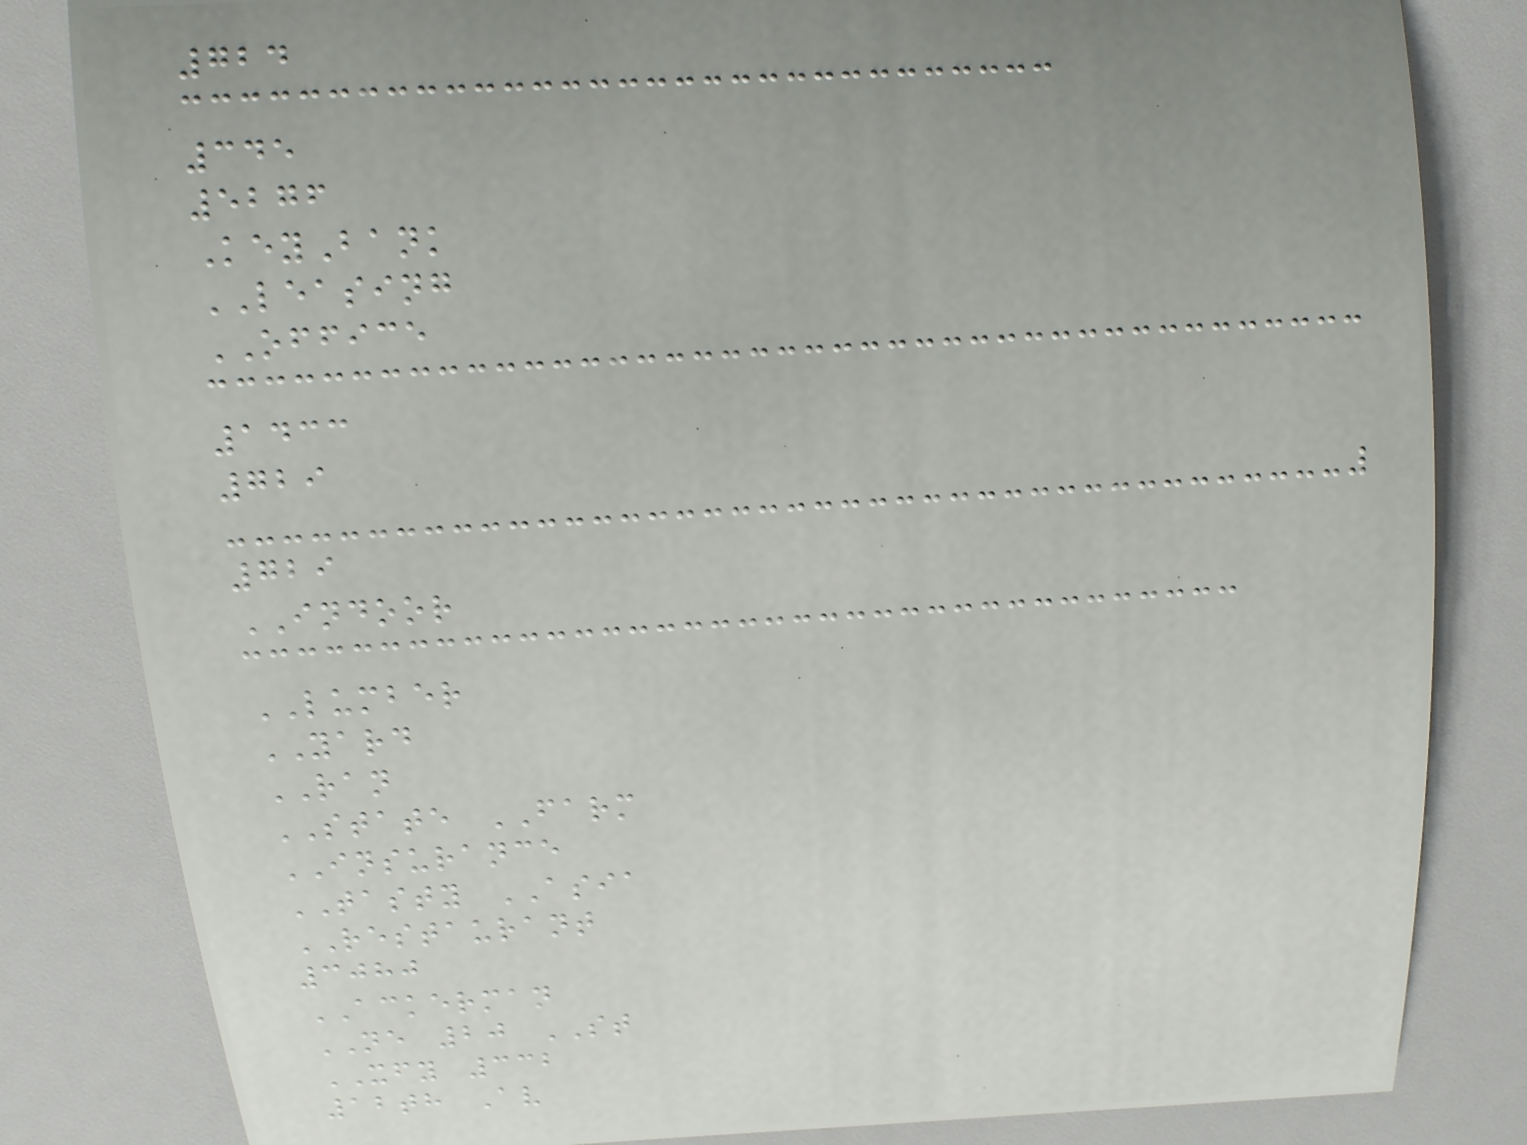724
345
5276
KeyBank
LEASING
OFFICE
1433
729
729
INDOOR
LUMBER
YARD
RAN
STATE FARM
INSURANCE
TASTY ASIA
RESTAURANT
3080
ACKERMAN
NE 20 ST
XFY 332
12th Av
